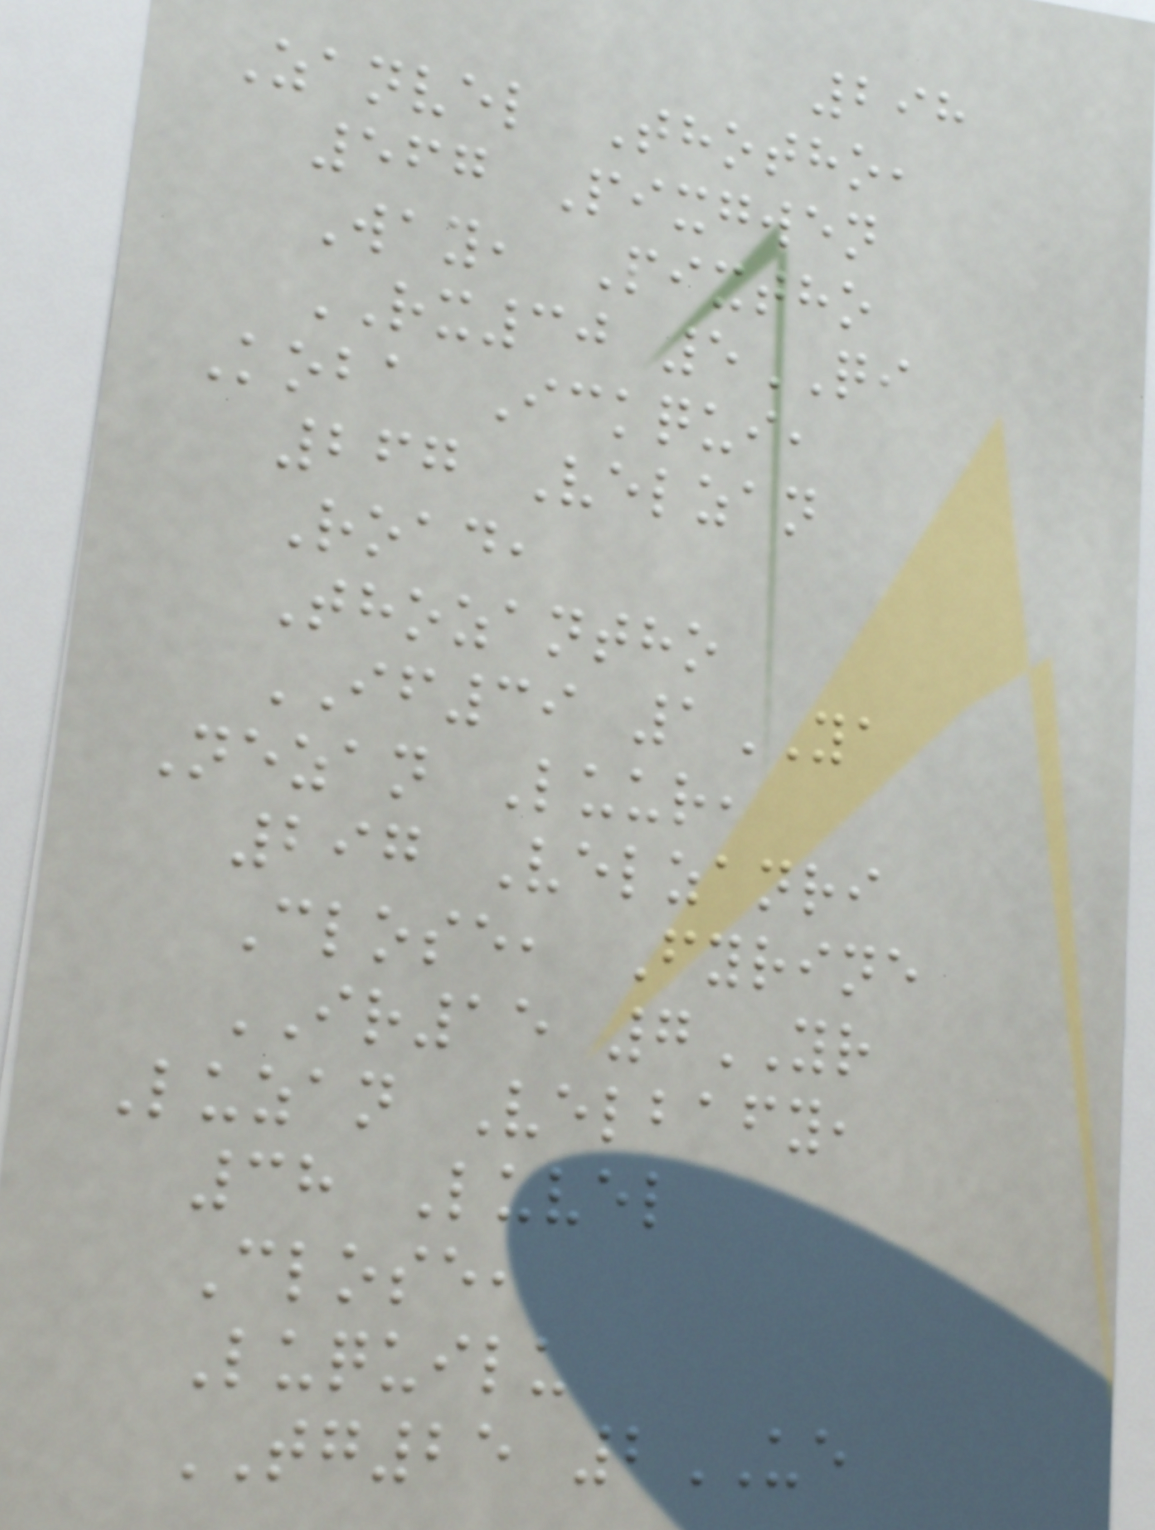298
Zanvel Thotho,
567 Pixgwen
Way, Pixtho
RX30 5QI
Koba Ickqui,
267 Velzan
Road,
Thozantho
IF39 1YA
Nezan Luur,
297 Velzanri
Close, Fyrine
IR15 7YR
Luzan Velbafy,
38 Luvel
Close,
Luquilu
TG25 2UE
